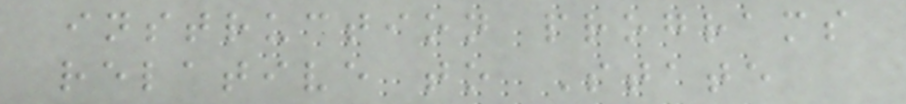instruction programs
relative to State
